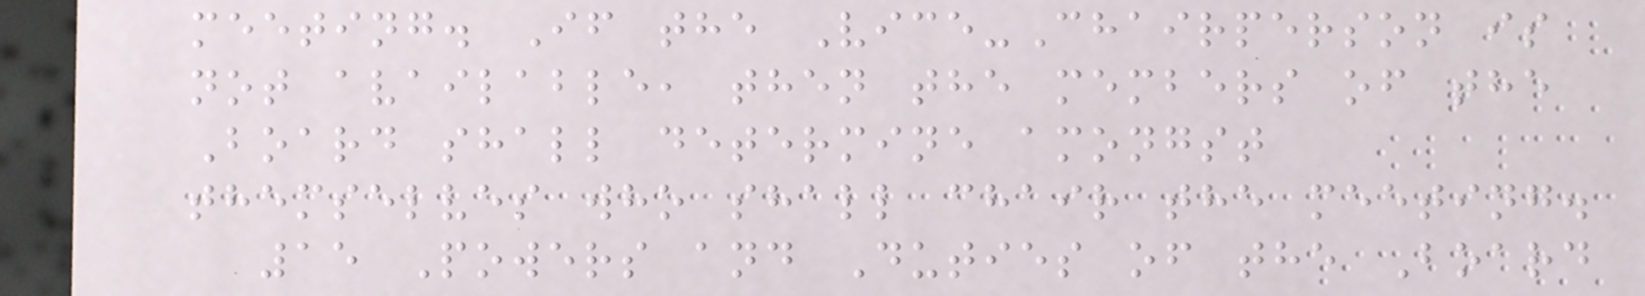meeting. If the Vice-Chairperson is
not available, then the members of the
Board shall determine amongst
themselves who shall chair the meeting.
15 Powers and Duties of the Board
